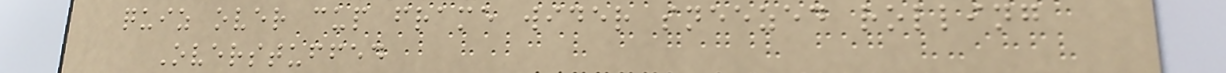quiz over cup frame wider sneezed rolling
Overstuffed
